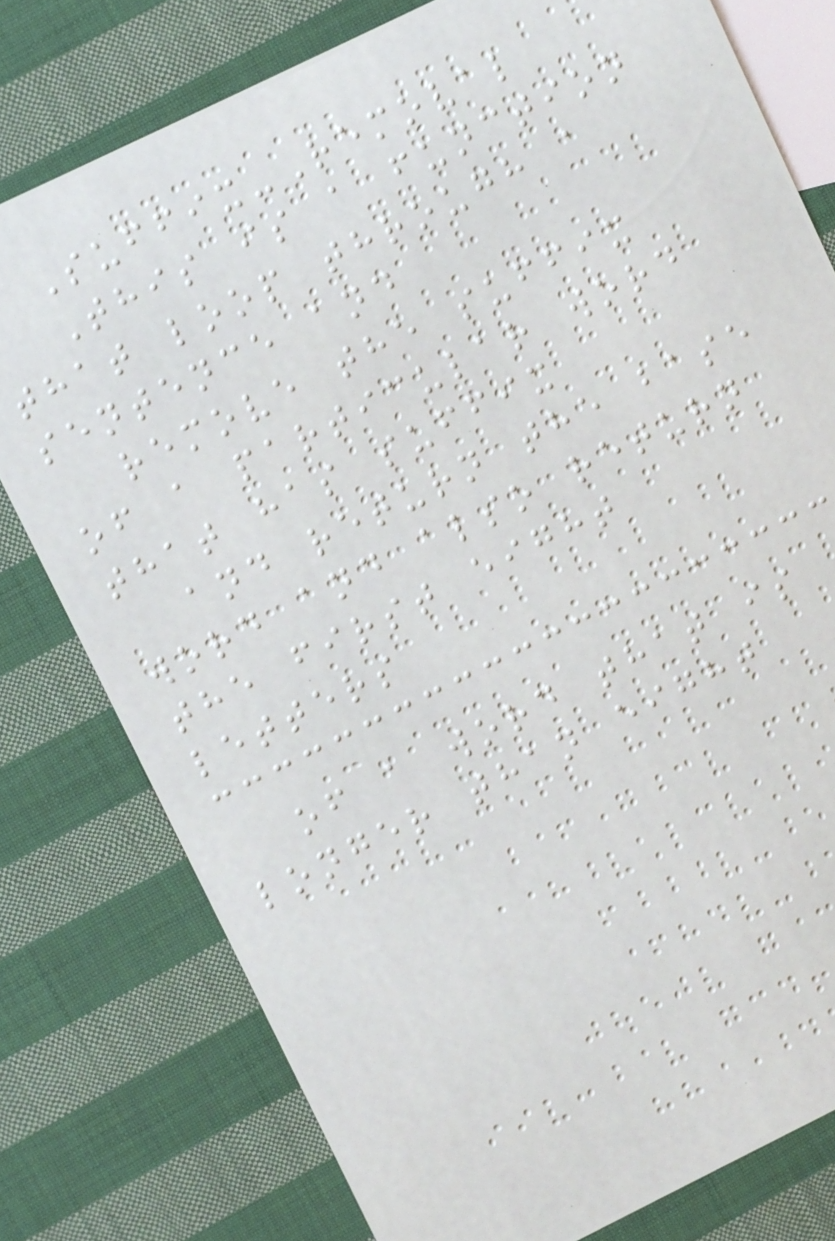Suffix-Removal
This is a function
that loop through a
sentence and
remove the suffix
of a particular word
that has suffix
and return the base
word and also return
the first eight
letters
of a word that is
longer than eight
